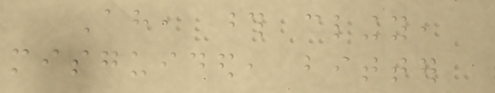Ah, those clingy,
misguided, bitter
